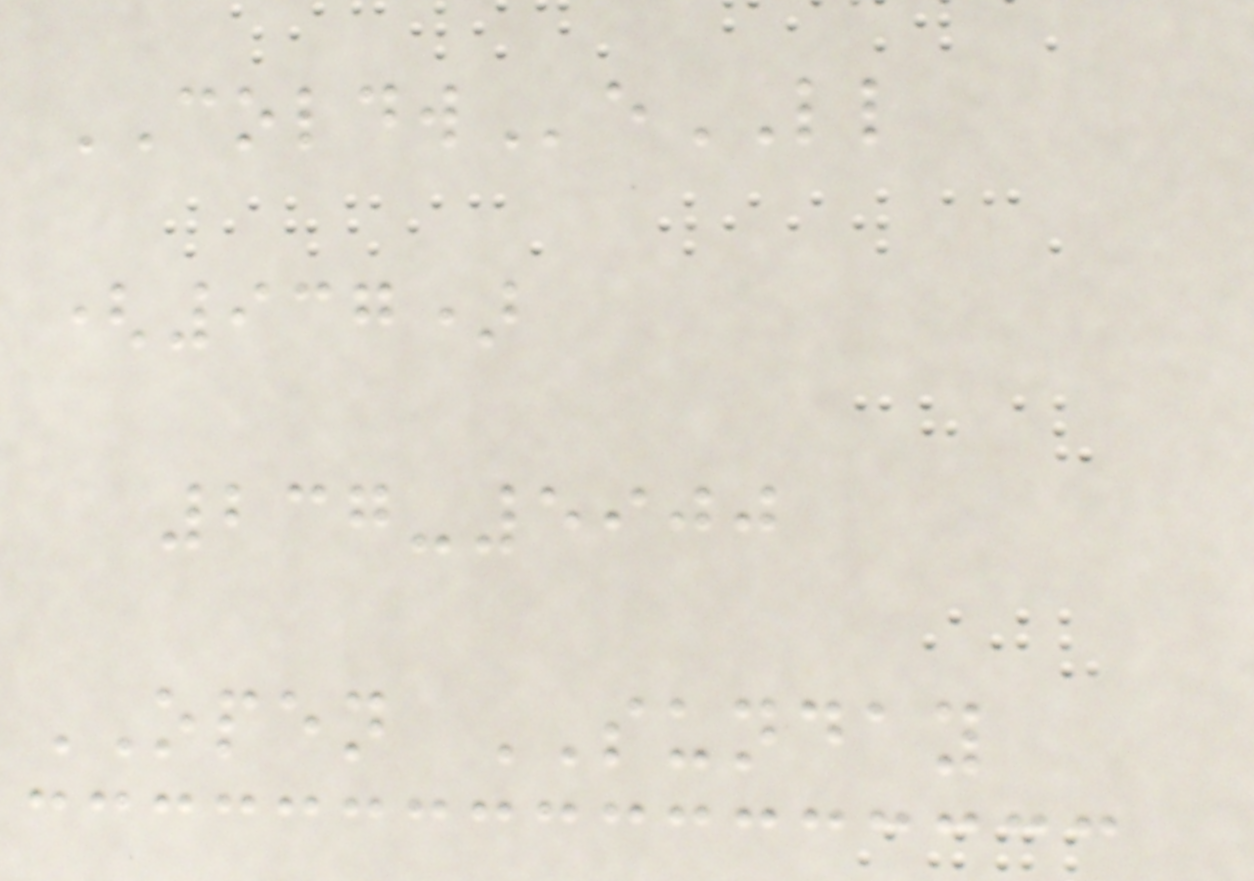COLDWeLL
(937)
237-5900
OPEN SUNDAY
